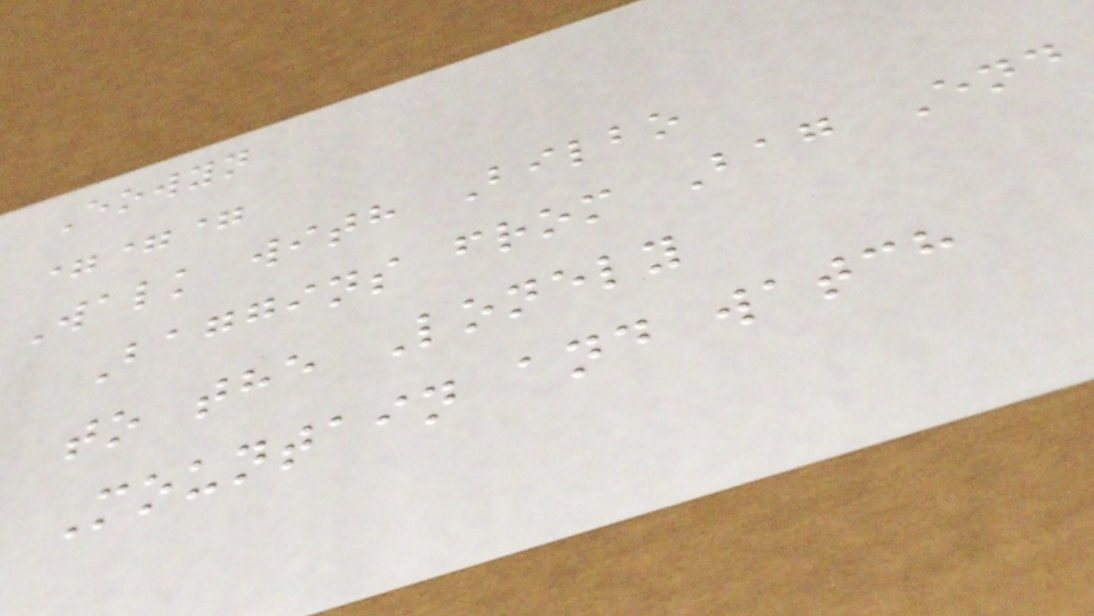Eowyn
===
Walk with Bilbo
Baggins from Bag End
to the Lonely
Mountain and watch
